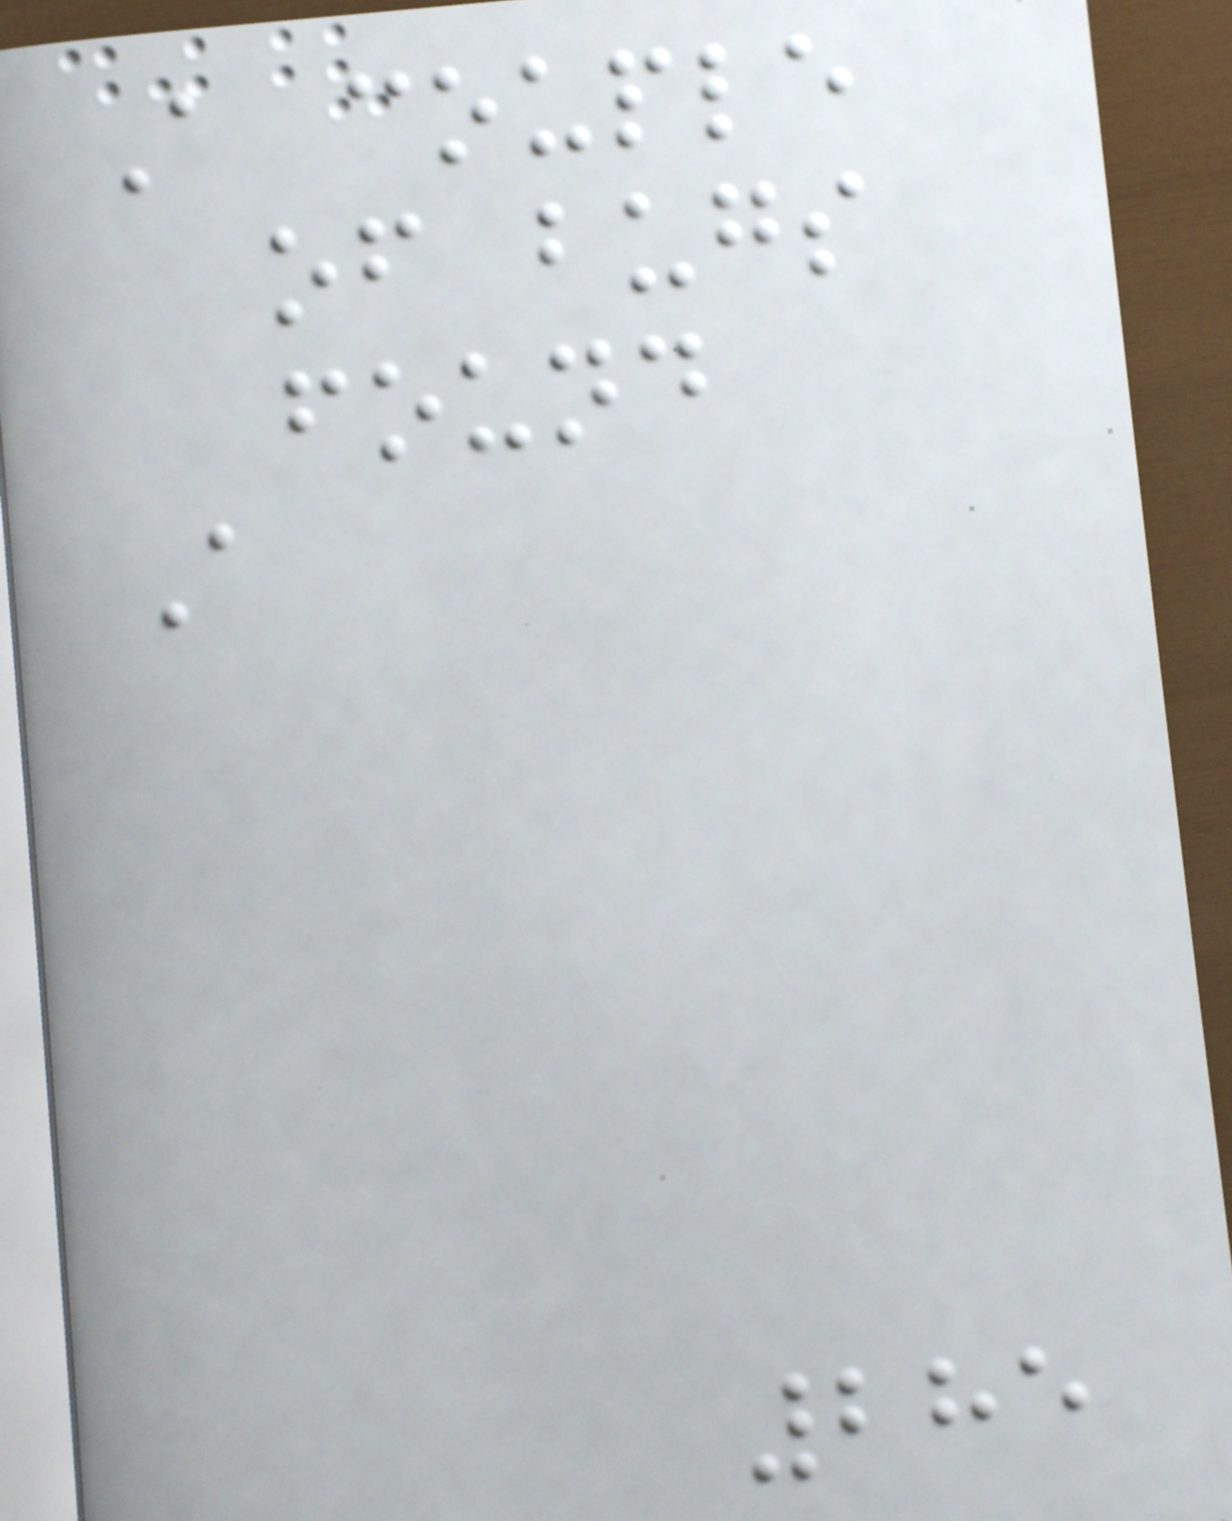A couple
of bugs
found
A
285
